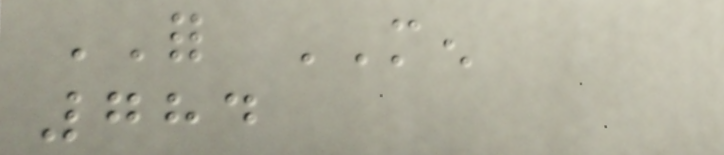FOR MEN
784
